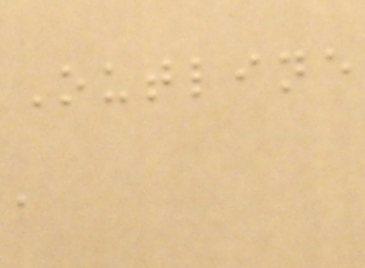Outline
a
